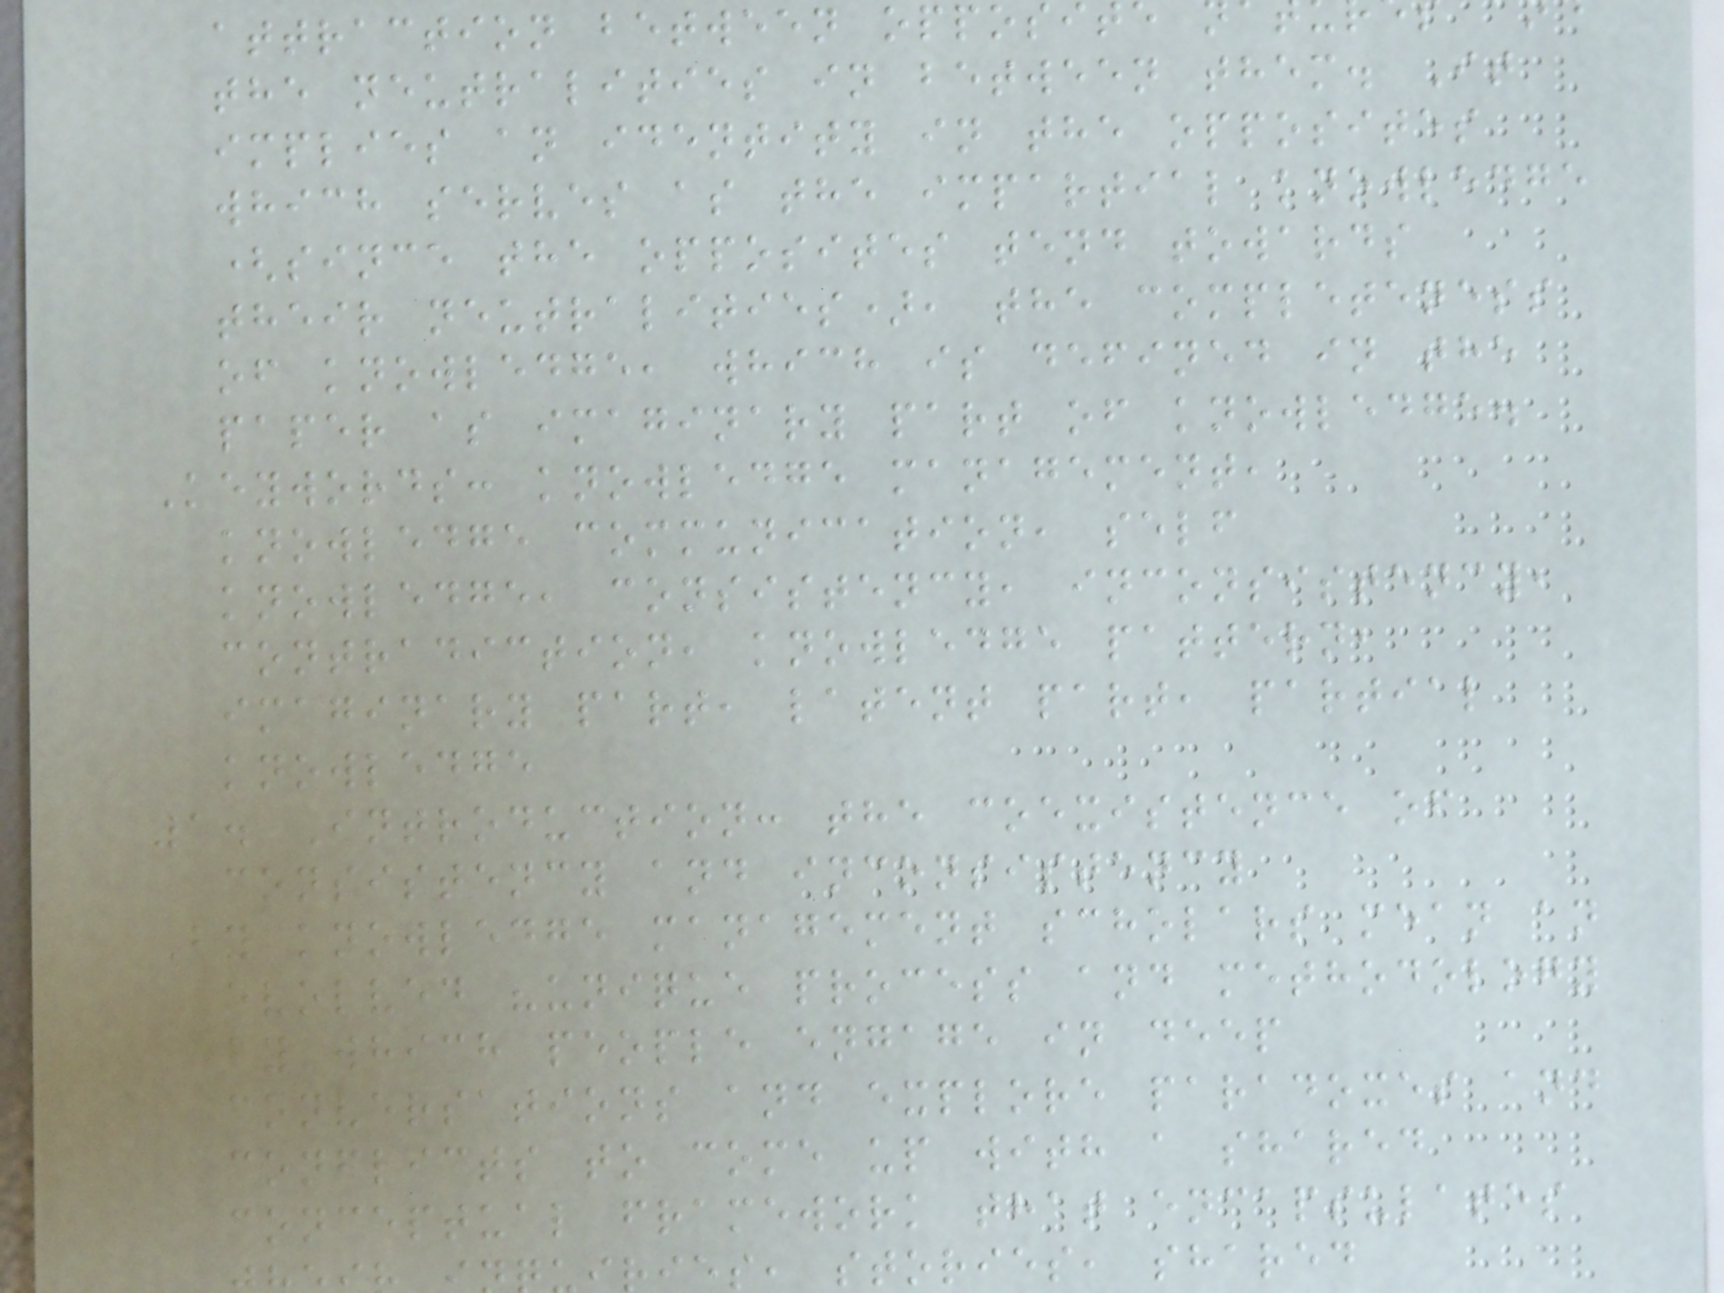attraction between opposi
the neutralities in between them. It
implies an identity in the opposites
which serves as the impartial knowledge
(since the opposites tend towards
their neutralities), the completeness
of knowledge, which is defined in the
paper as imaginary part of knowledge.
Keywords: knowledge management,
knowledge communication, self
knowledge, consistency, inconsistency,
contradiction, knowledge pattern,
imaginary part, latent part, partial
knowledge
1. Introduction: the coexistence of
consistency and inconsistency
By knowledge management scholars mean an
evolved "unique process and methodology
by which people engage in deep
conversations and explore paradoxes and
conflicts to come up with a shared
conceptual framework that encapsulates
ies, stories, shared
